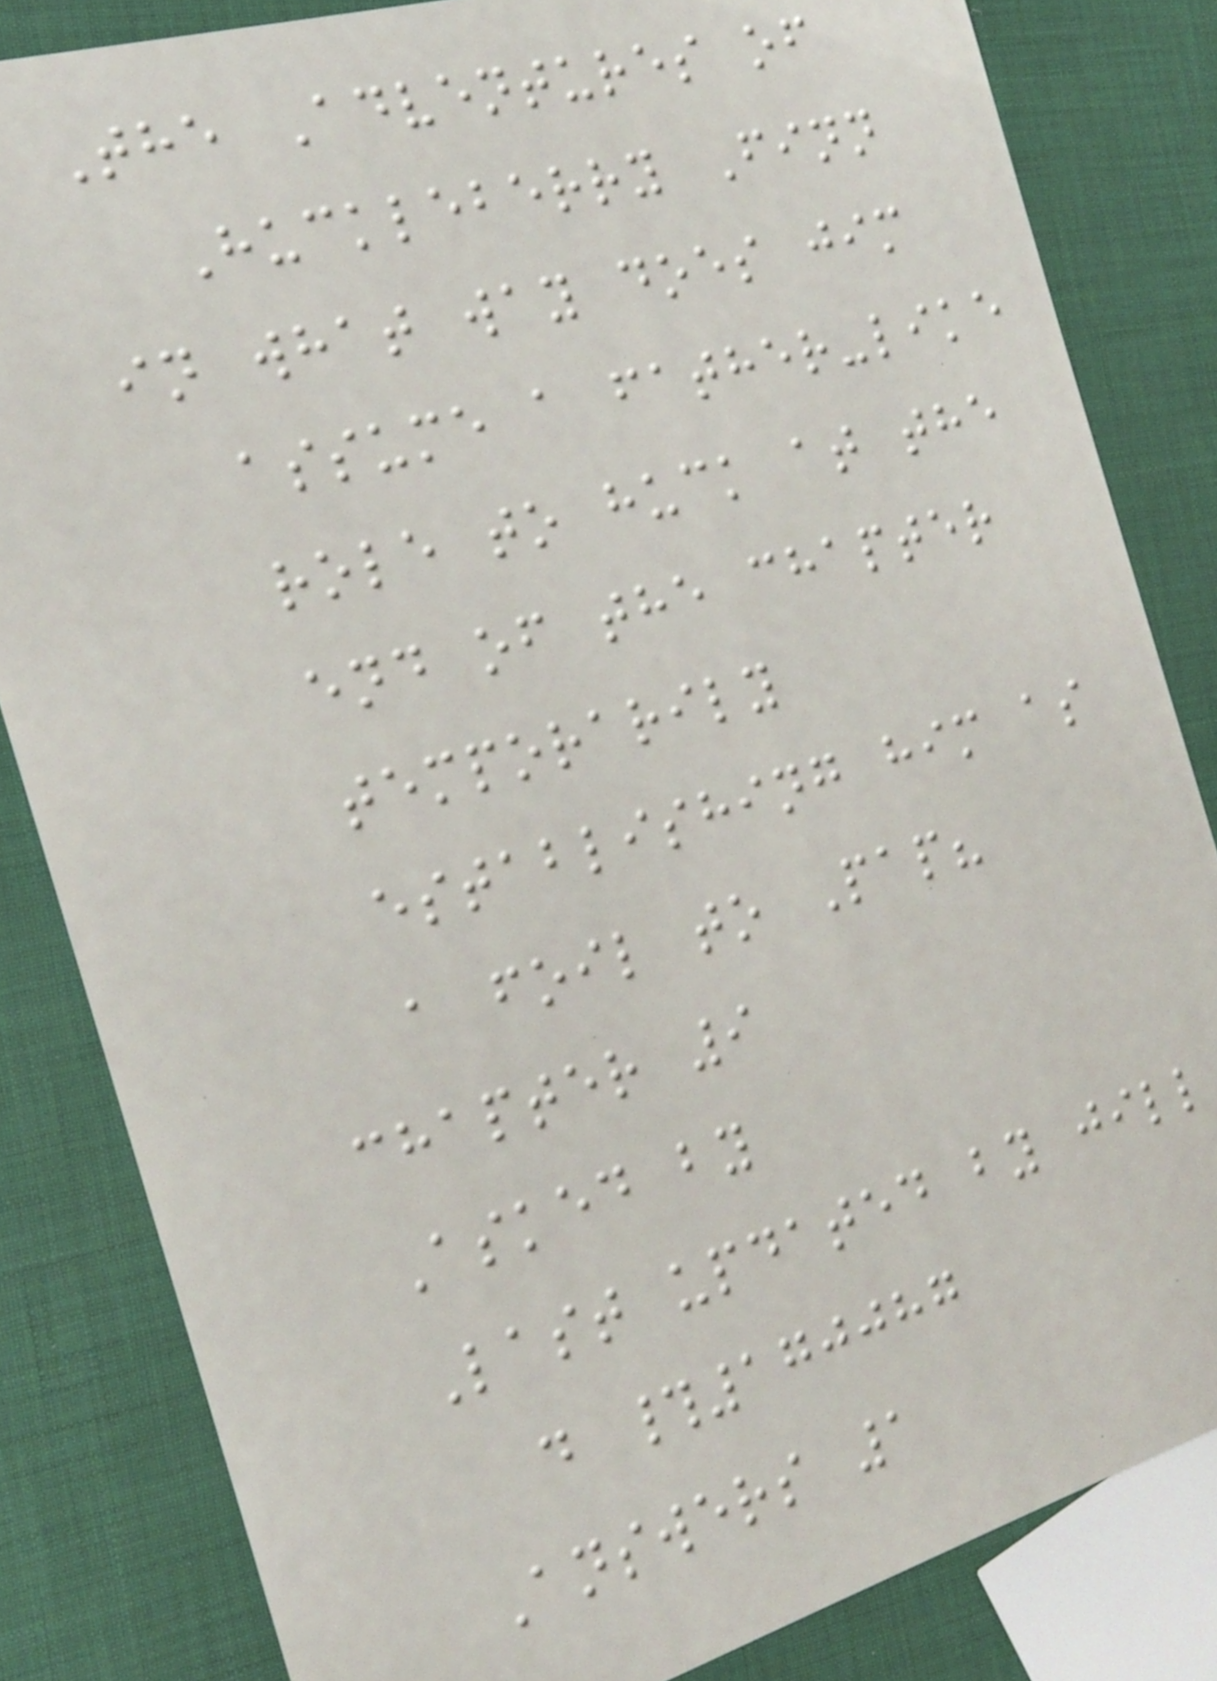The Adventures of
Huckleberry Finn
in what way does jim
assume a father-like
role to huck at the
end of the chapter
temporarily
establishing him as
a foil to Pap?
chapter 9
Asked by
Last updated by jill
d #170087
Answers 1
